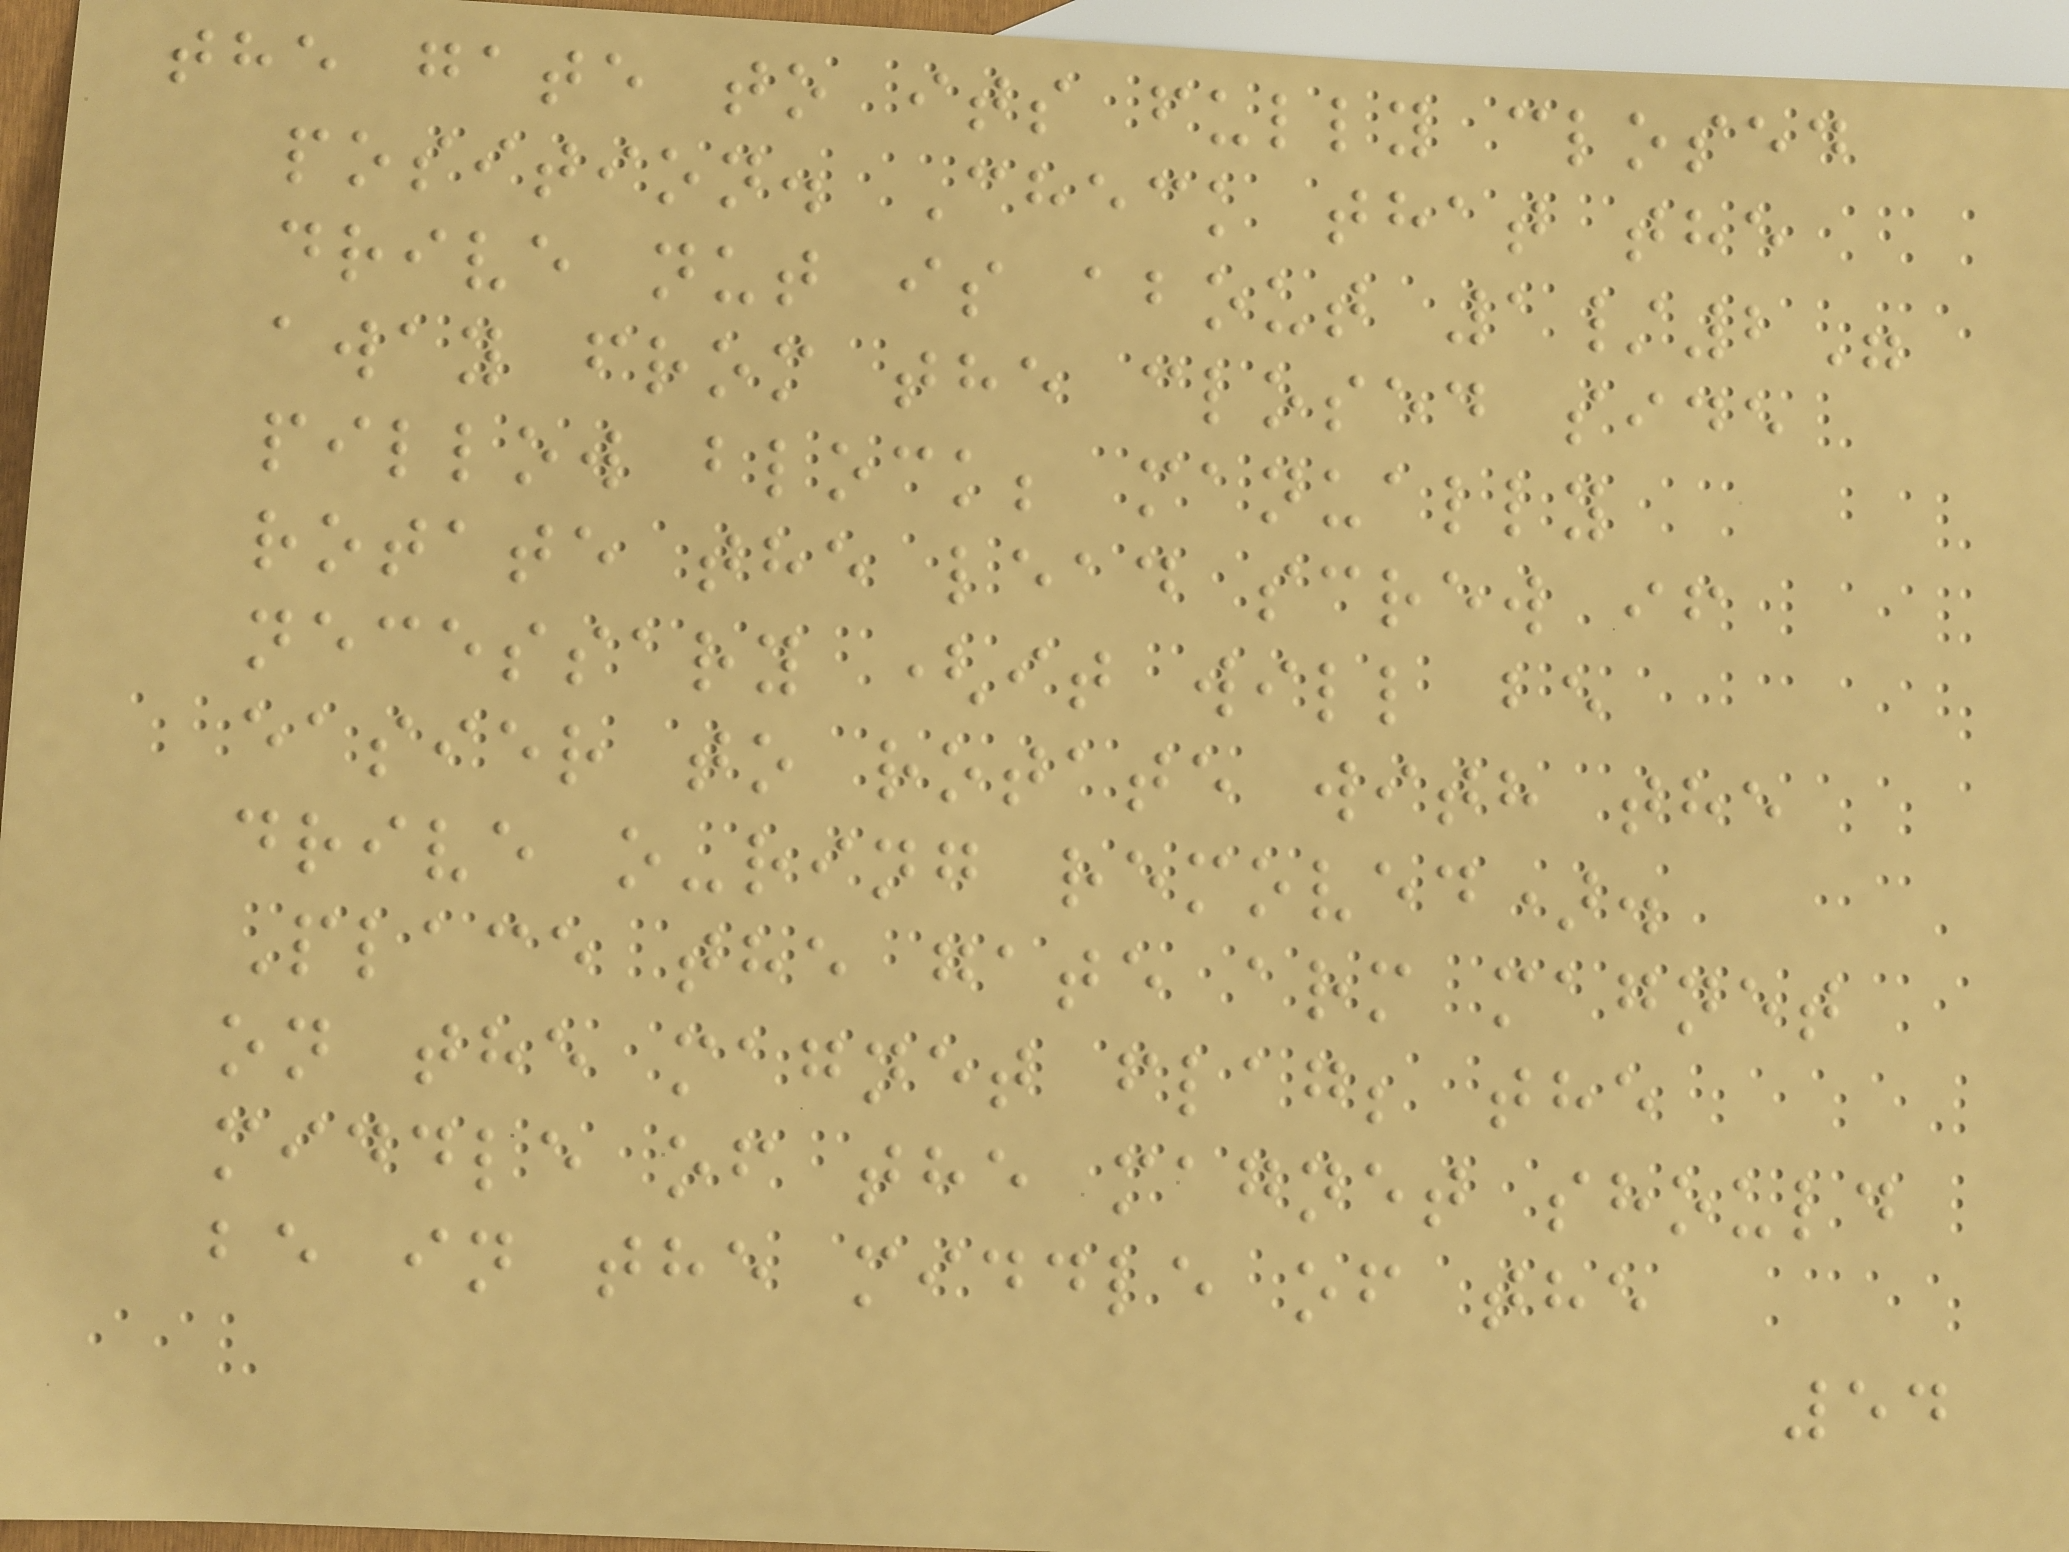the gate to its fully closed
position. Check that the
drive nut is about 1/2"
away from the closed side
pillow block; manually
rotate the lead screw if
necessary (it will be
easier to rotate with the
drive o-ring removed).
Place the gate arm magnet
on the magnet flag; the
middle of the magnet should
be in the middle of the
54
